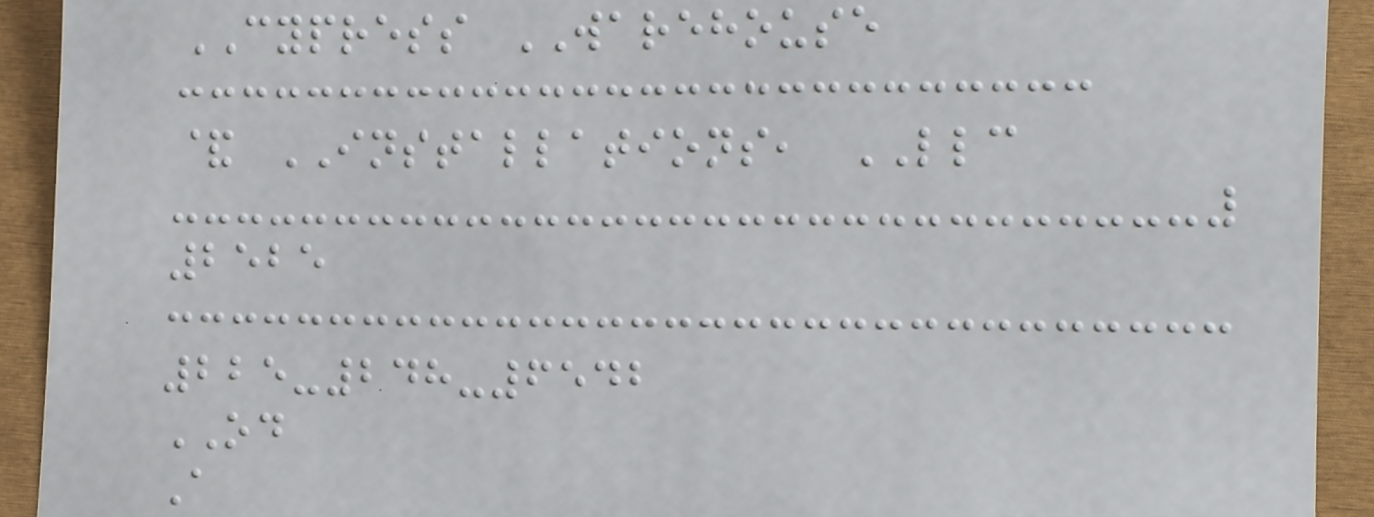CYPRESS WAREHOUSE
& INSTALLATIONS, LLC
2525
225-248-6542
OD
A
